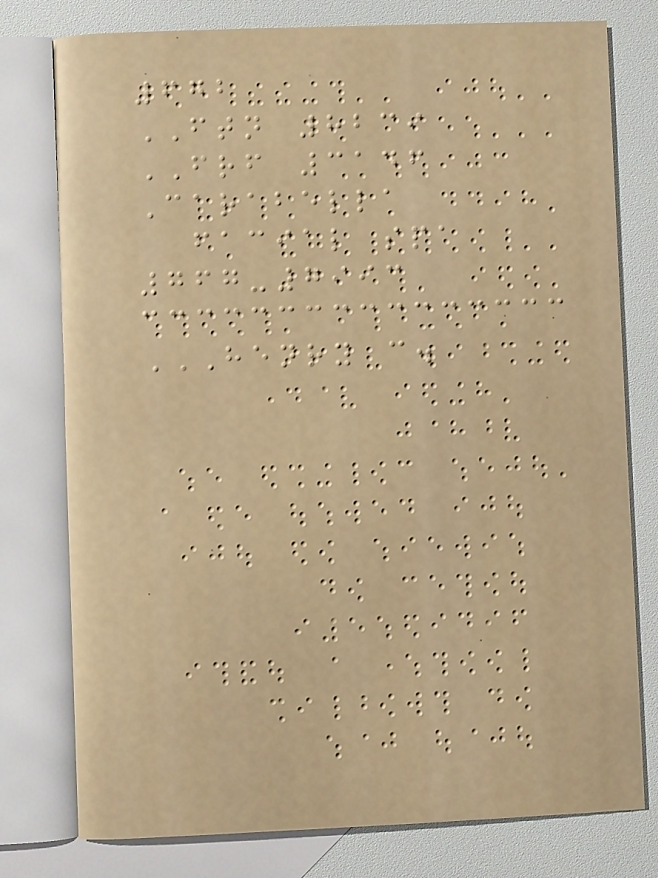672
FTN 8239
FRF 3146
Carabella
facial spa
767-7993
HENRY C.
